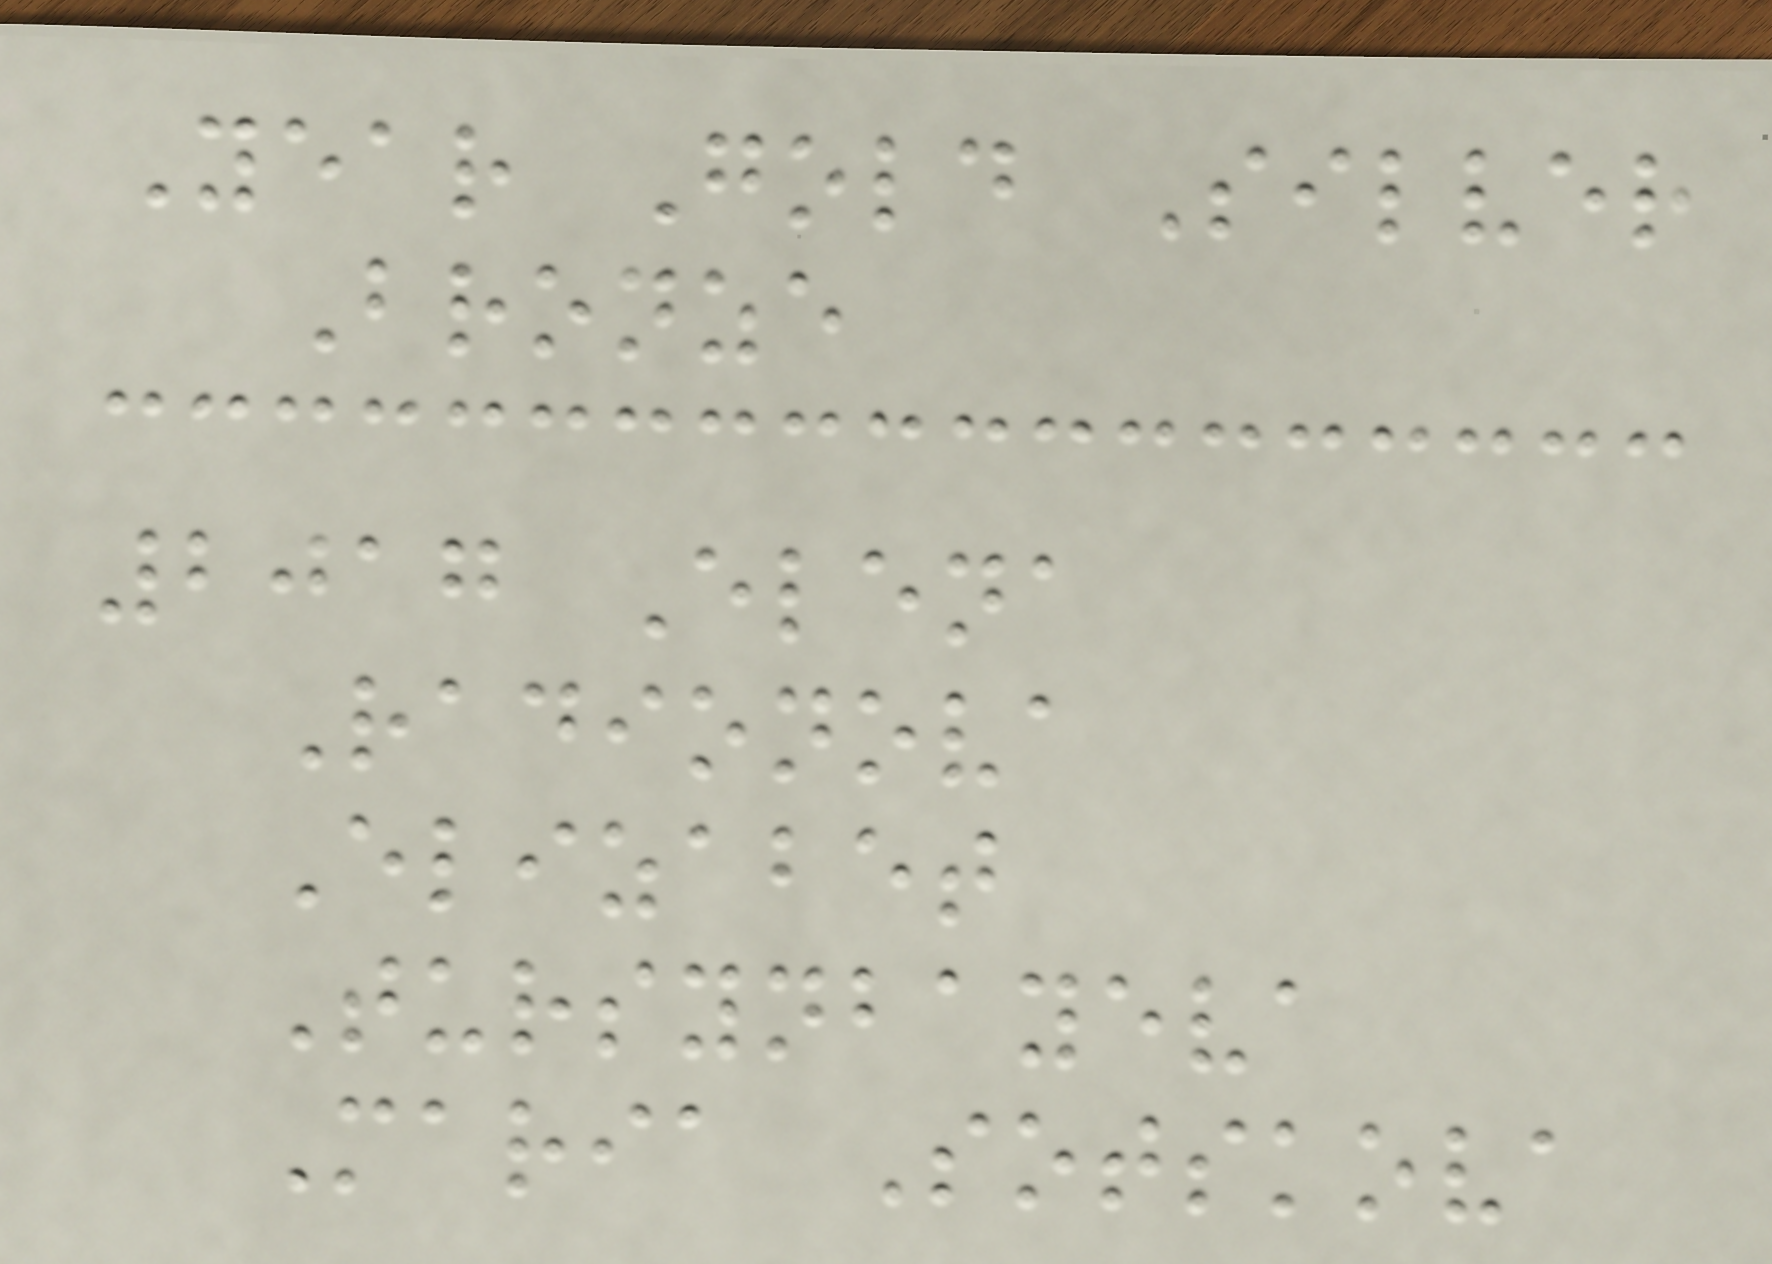Year Gold Silver
Bronze
2017 Elena
Radionova
Elizabet
Tursynbayeva
Maria Sotskova
